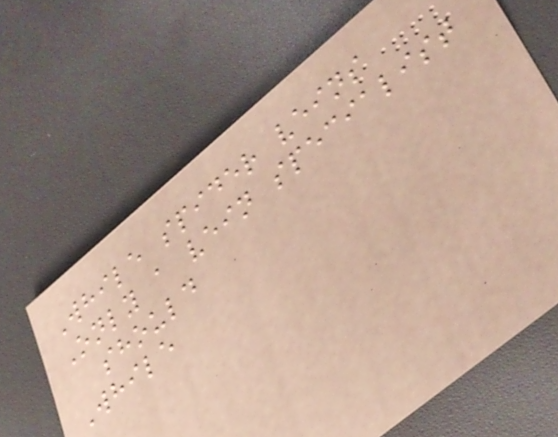While spider veins
Only a vein specialist
should
While
